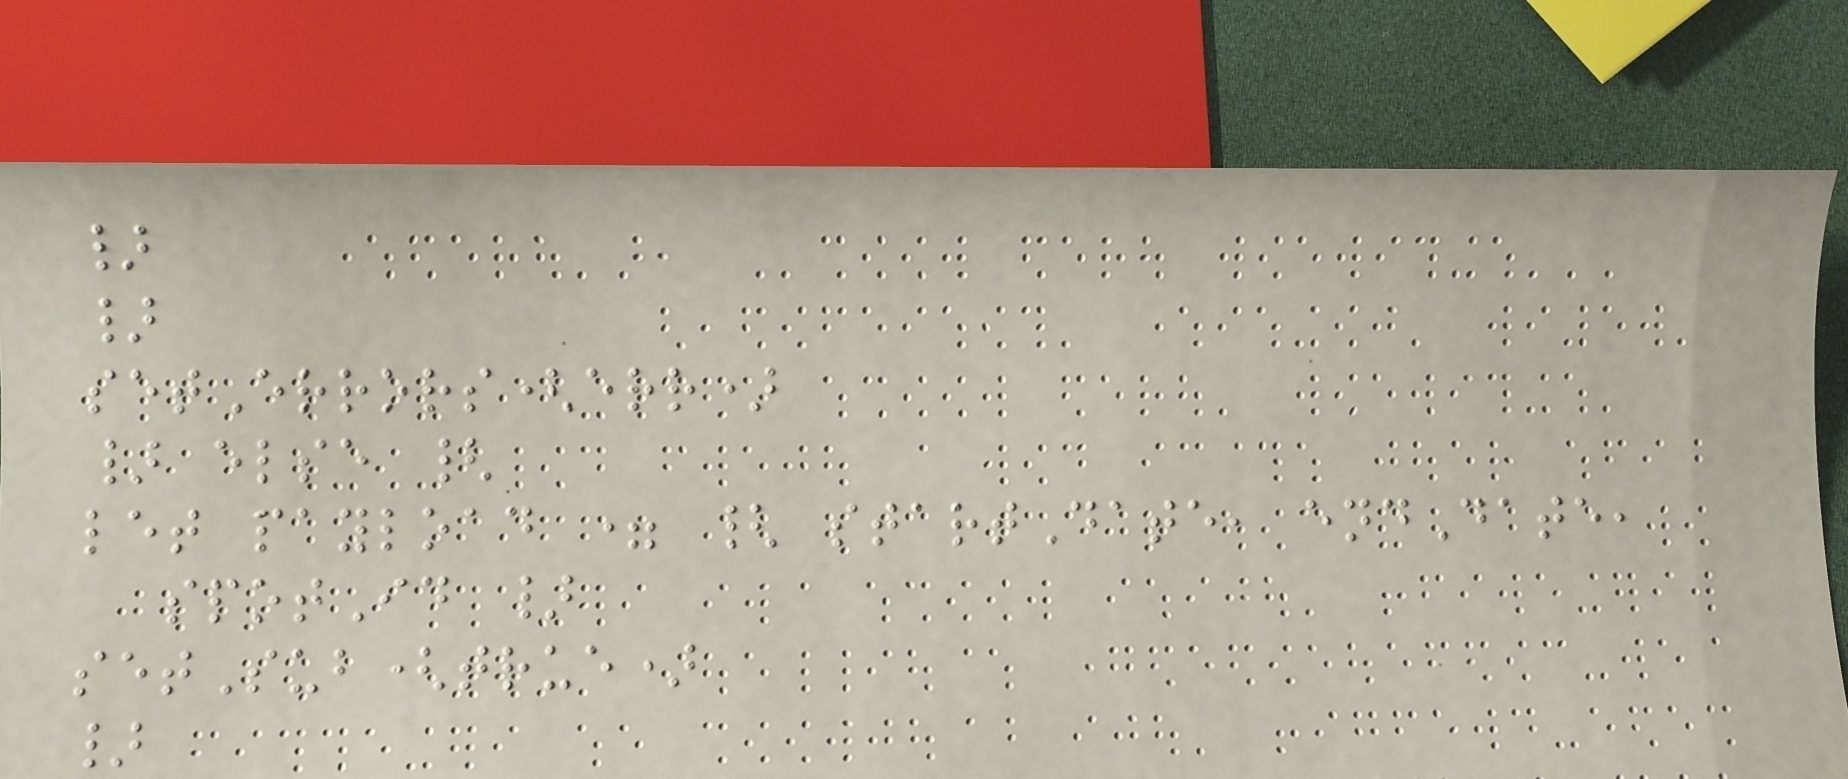}
}
setErrors(err)
} else {
let payload = { startDate, endDate,
spotId }
setSub(true)
}
